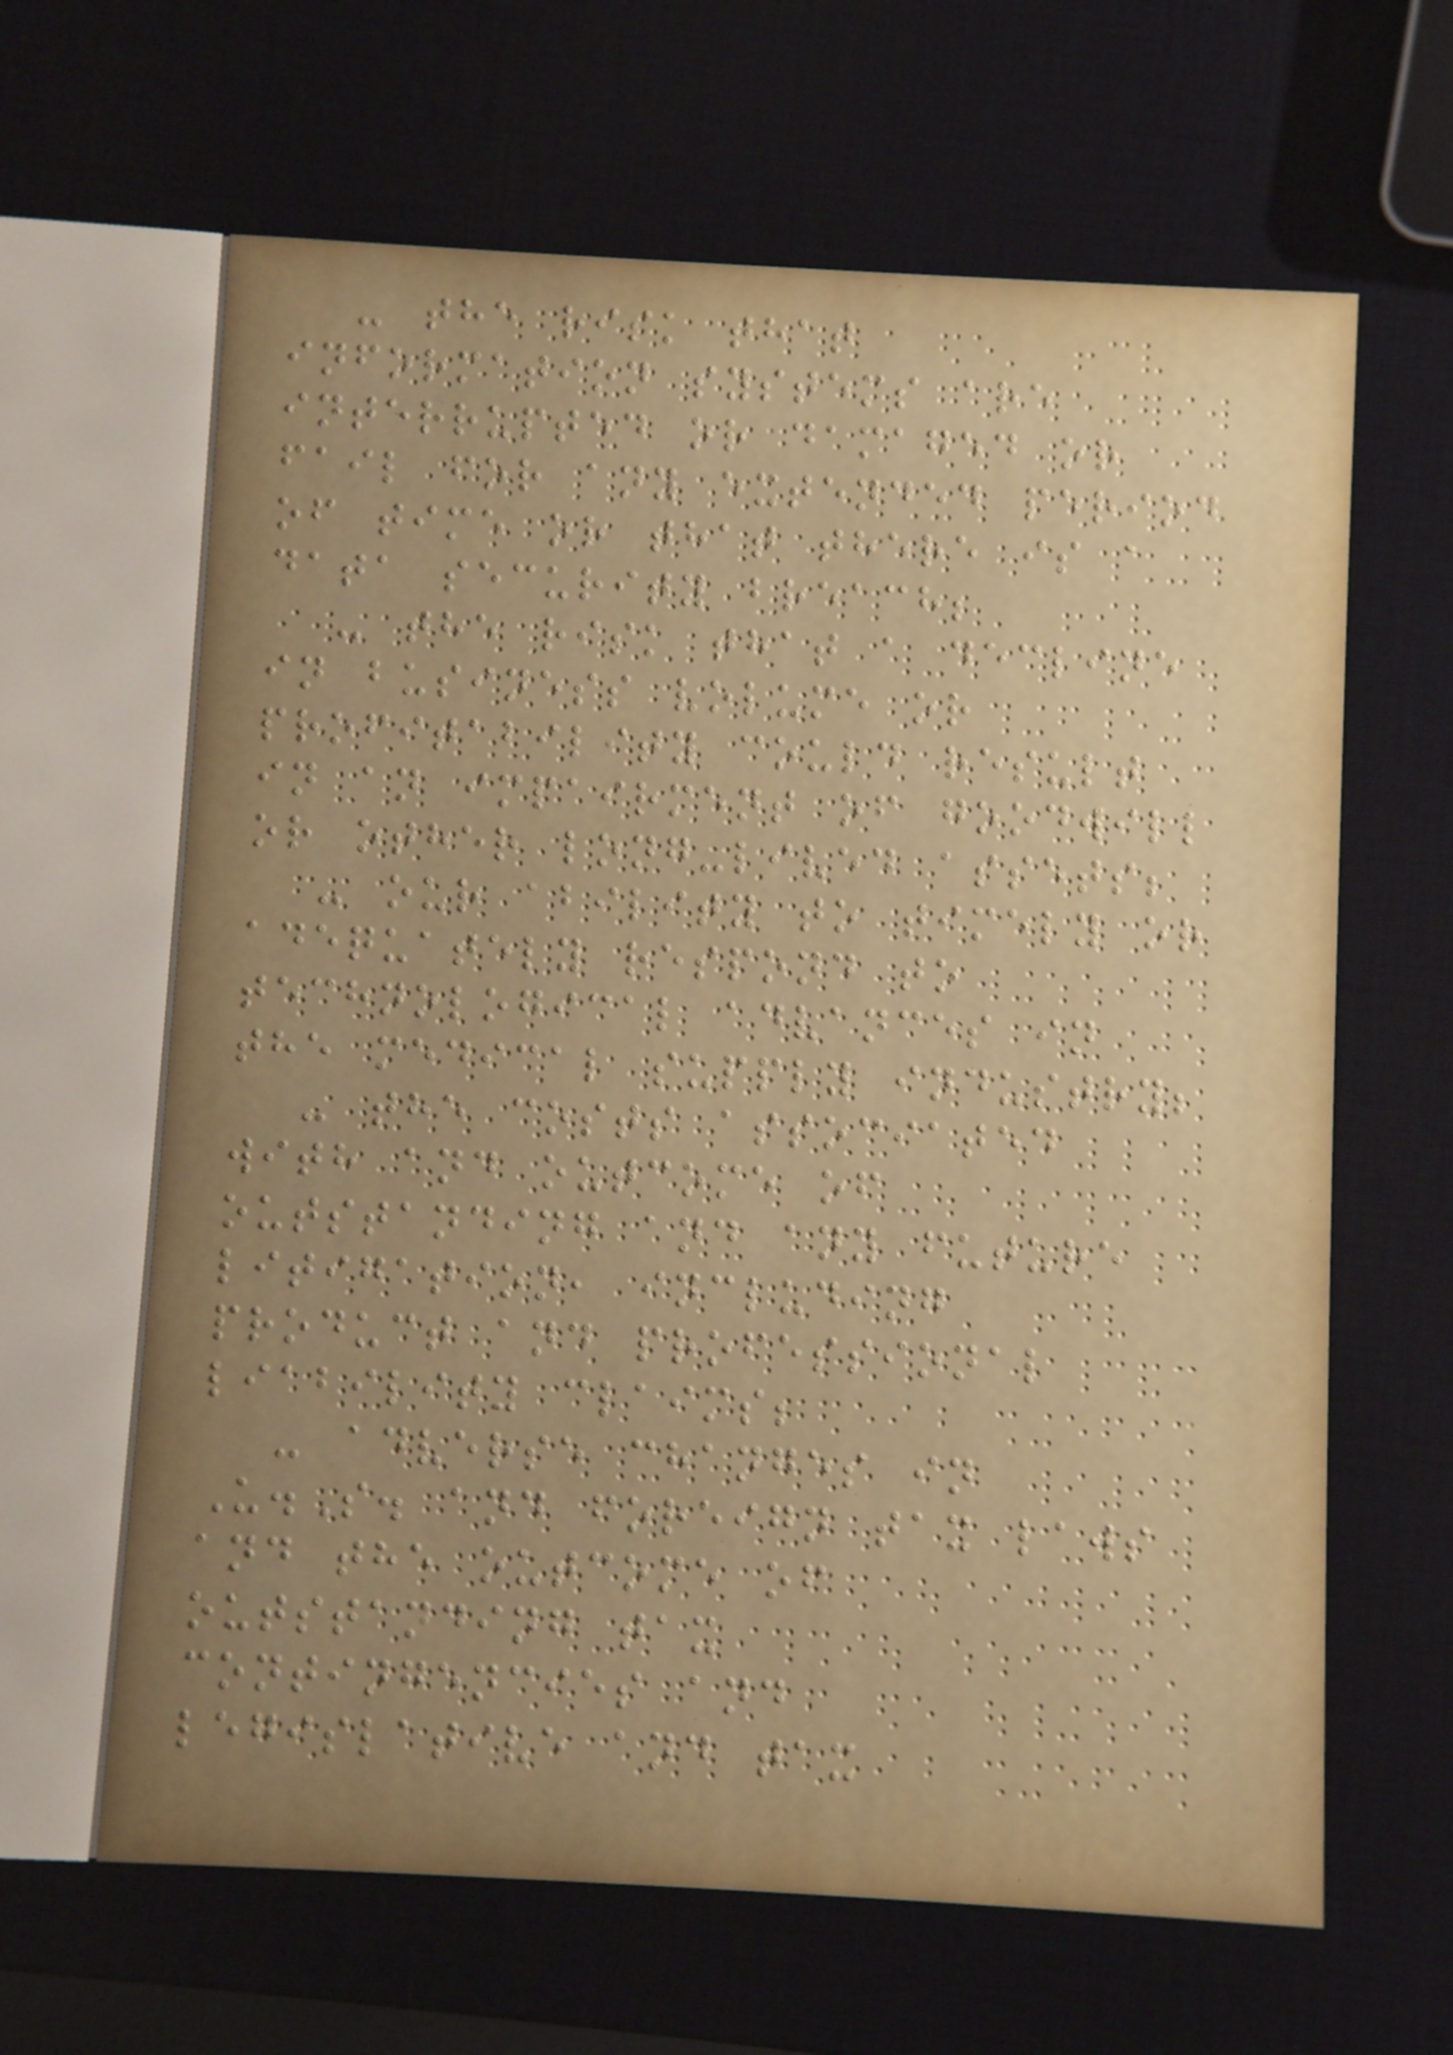- the risk that
information systems are
interrupted or damaged or
fail for any extended period
of time or that there is a
data security breach;
- the risk that a decline
in business volume or
profitability could result
in an impairment of goodwill
or other long-lived assets;
- our ability to timely or
adequately respond to
technological advances in
the medical supply industry;
- the costs associated
with and outcome of
outstanding and any future
litigation, including
product and professional
liability claims;
- adverse changes in
U.S. and foreign tax laws
and the outcome of
outstanding tax
contingencies and
legislative and tax
